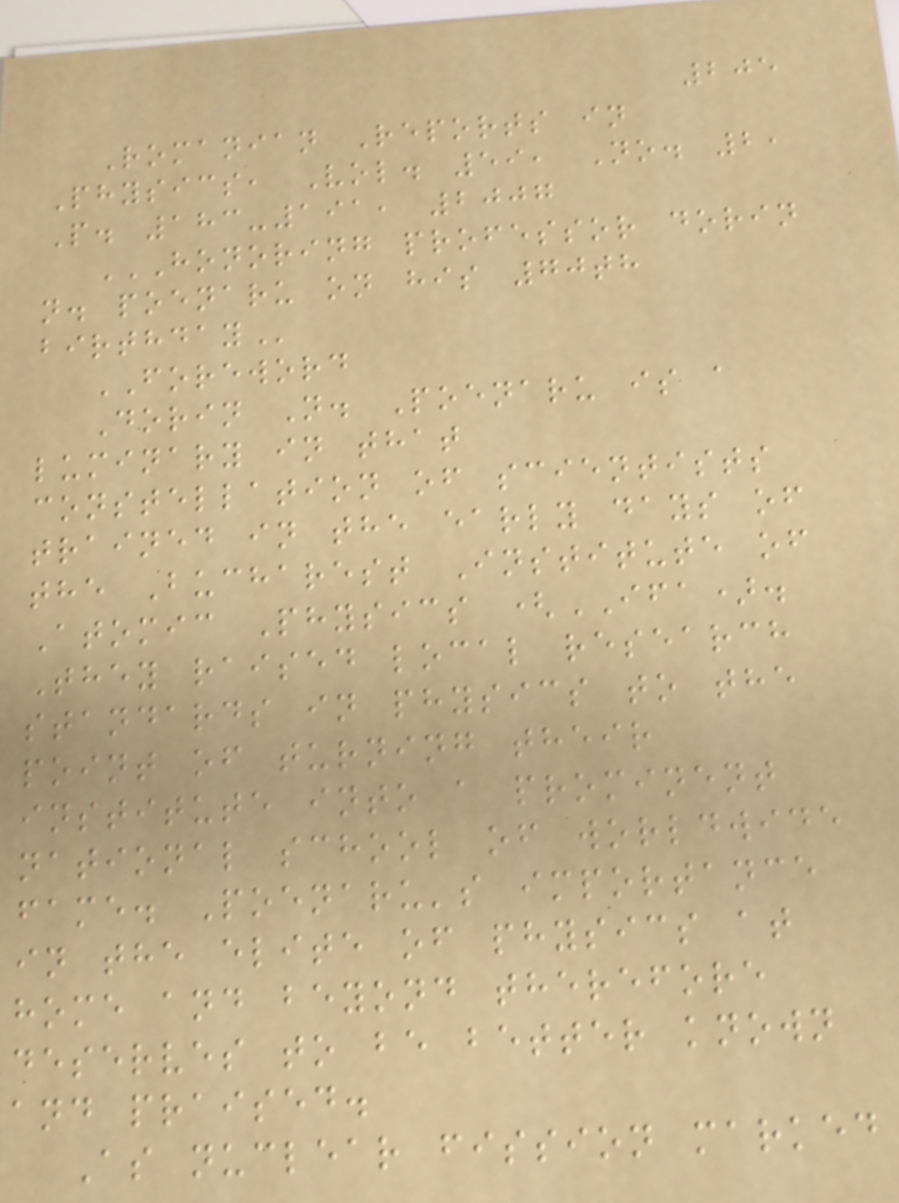205
Romanian Reports in
Physics, Vol. 59, No. 2,
P. 183-191, 2007
HONORING PROFESSOR DORIN
N. POENARU ON HIS 70TH
BIRTHDAY
FOREWORD
Dorin N. Poenaru is a
luminary in that
constellation of scientists
trained in the early days of
the Bucharest Institute of
Atomic Physics (IFA).
They raised local research
standards in physics to the
point of turning their
institute into a prominent
national school of worldwide
fame. Poenaru's importance
in the elite of physics at
home and beyond therefore
deserves to be better known
and praised.
As nuclear fission marked
